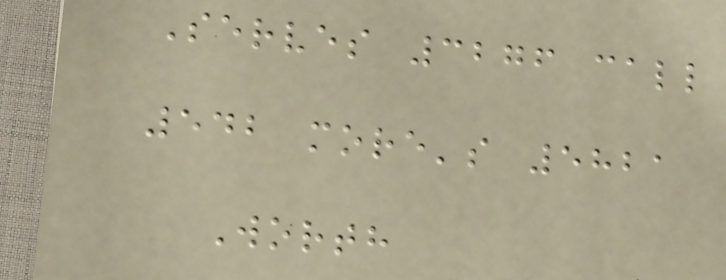Serves 3276 call
542 more's 5821
Worth
